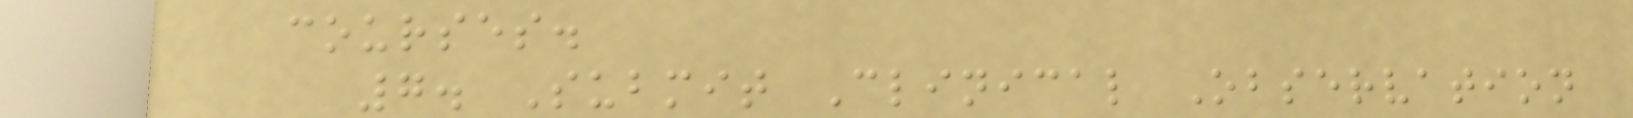courses.
7. Submit Clinical Observation
